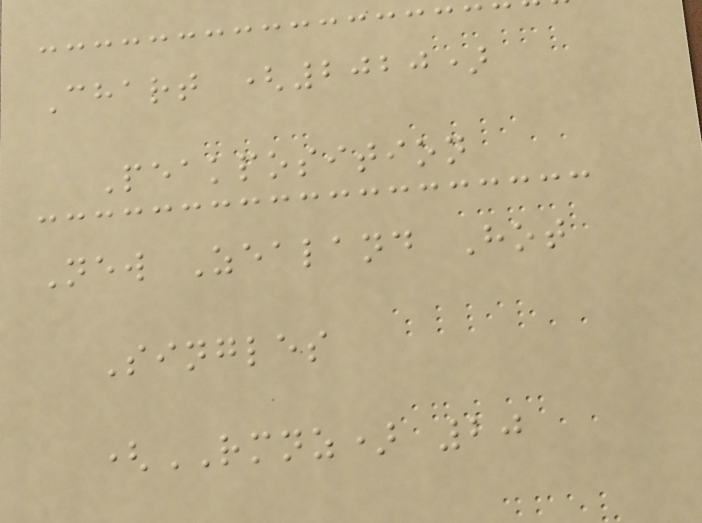Chart (2020)
Peakposition
New Zealand Hot
Singles
(RMNZ) 20
